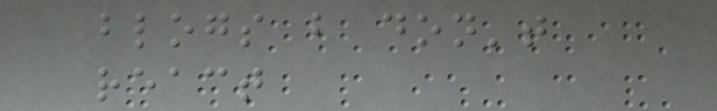blogs but don't
react
